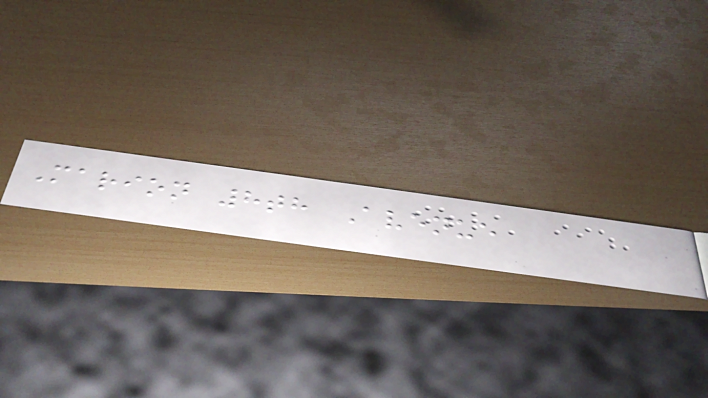Marion 8th Avenue
